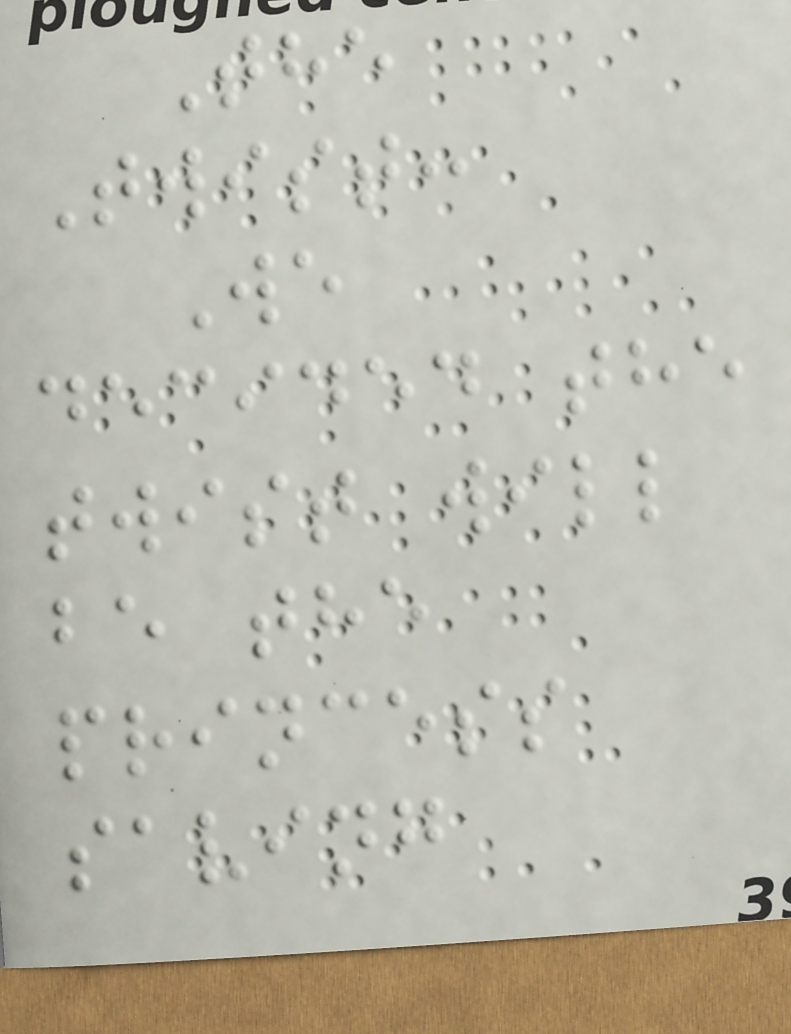The
Twist:
We
decided the
twist will
be the
princess
saving
